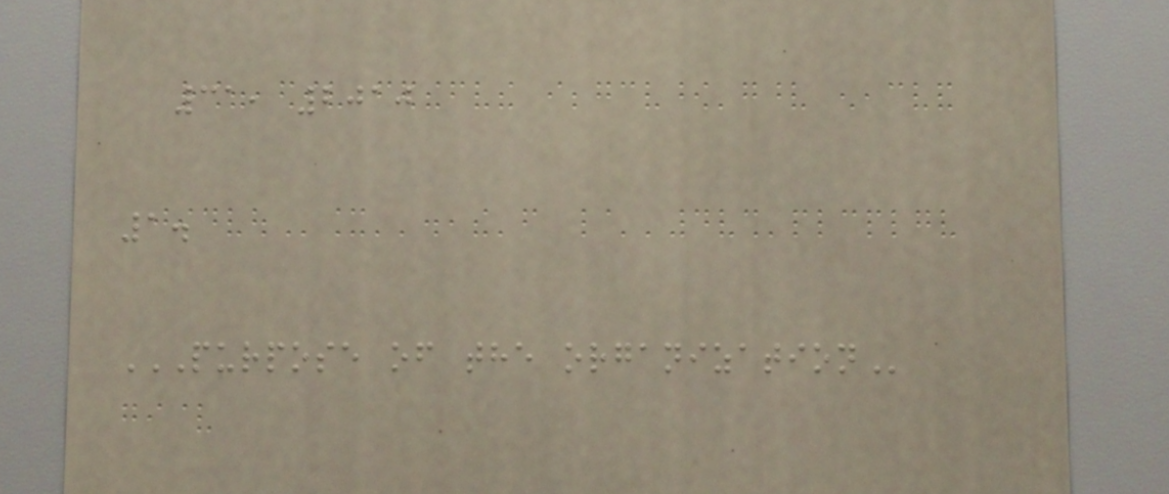31, 2010
1.
PURPOSE OF THE ORGANIZATION
